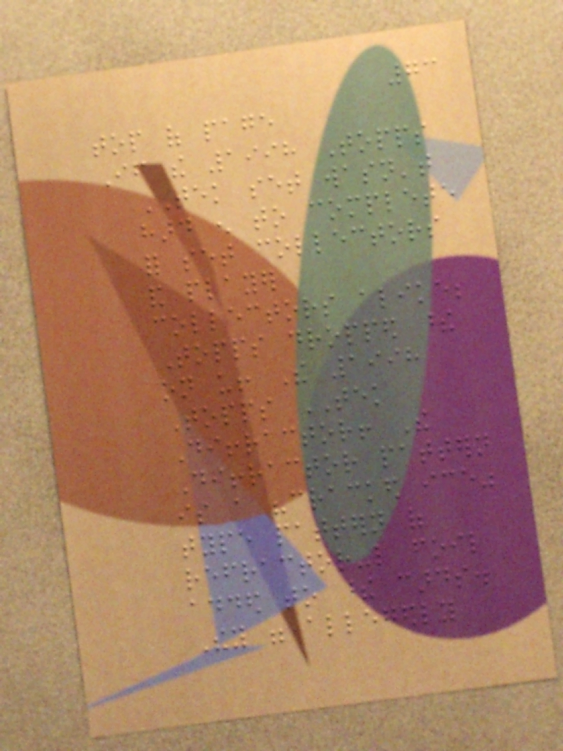73
top of page
If the 1998 Topps
TEK set wasn't
hard enough to complete
for set collectors
and player
collectors alike;
Topps dropped these
on us! The 1998
Topps TEK
Diffractor! The
Diffractor pattern
is a "cracked ice"
type pattern of
refractor-like foil
added to these cards.
They were allegedly
